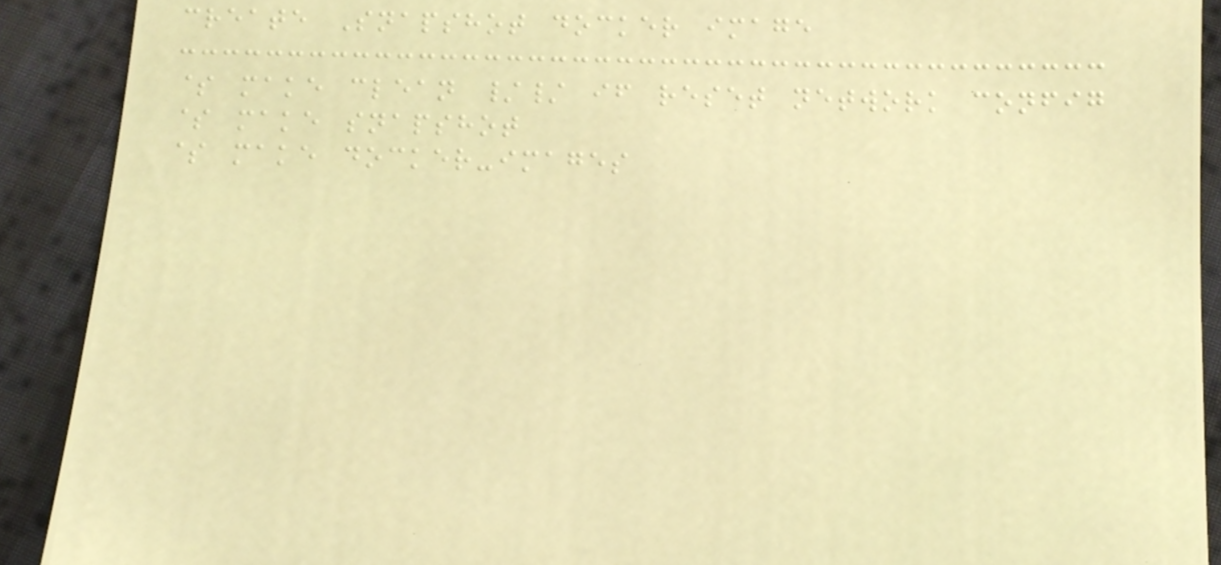create Snapshot docker image
$ make clean // if reset network config
$ make snapshot
$ make docker-images
